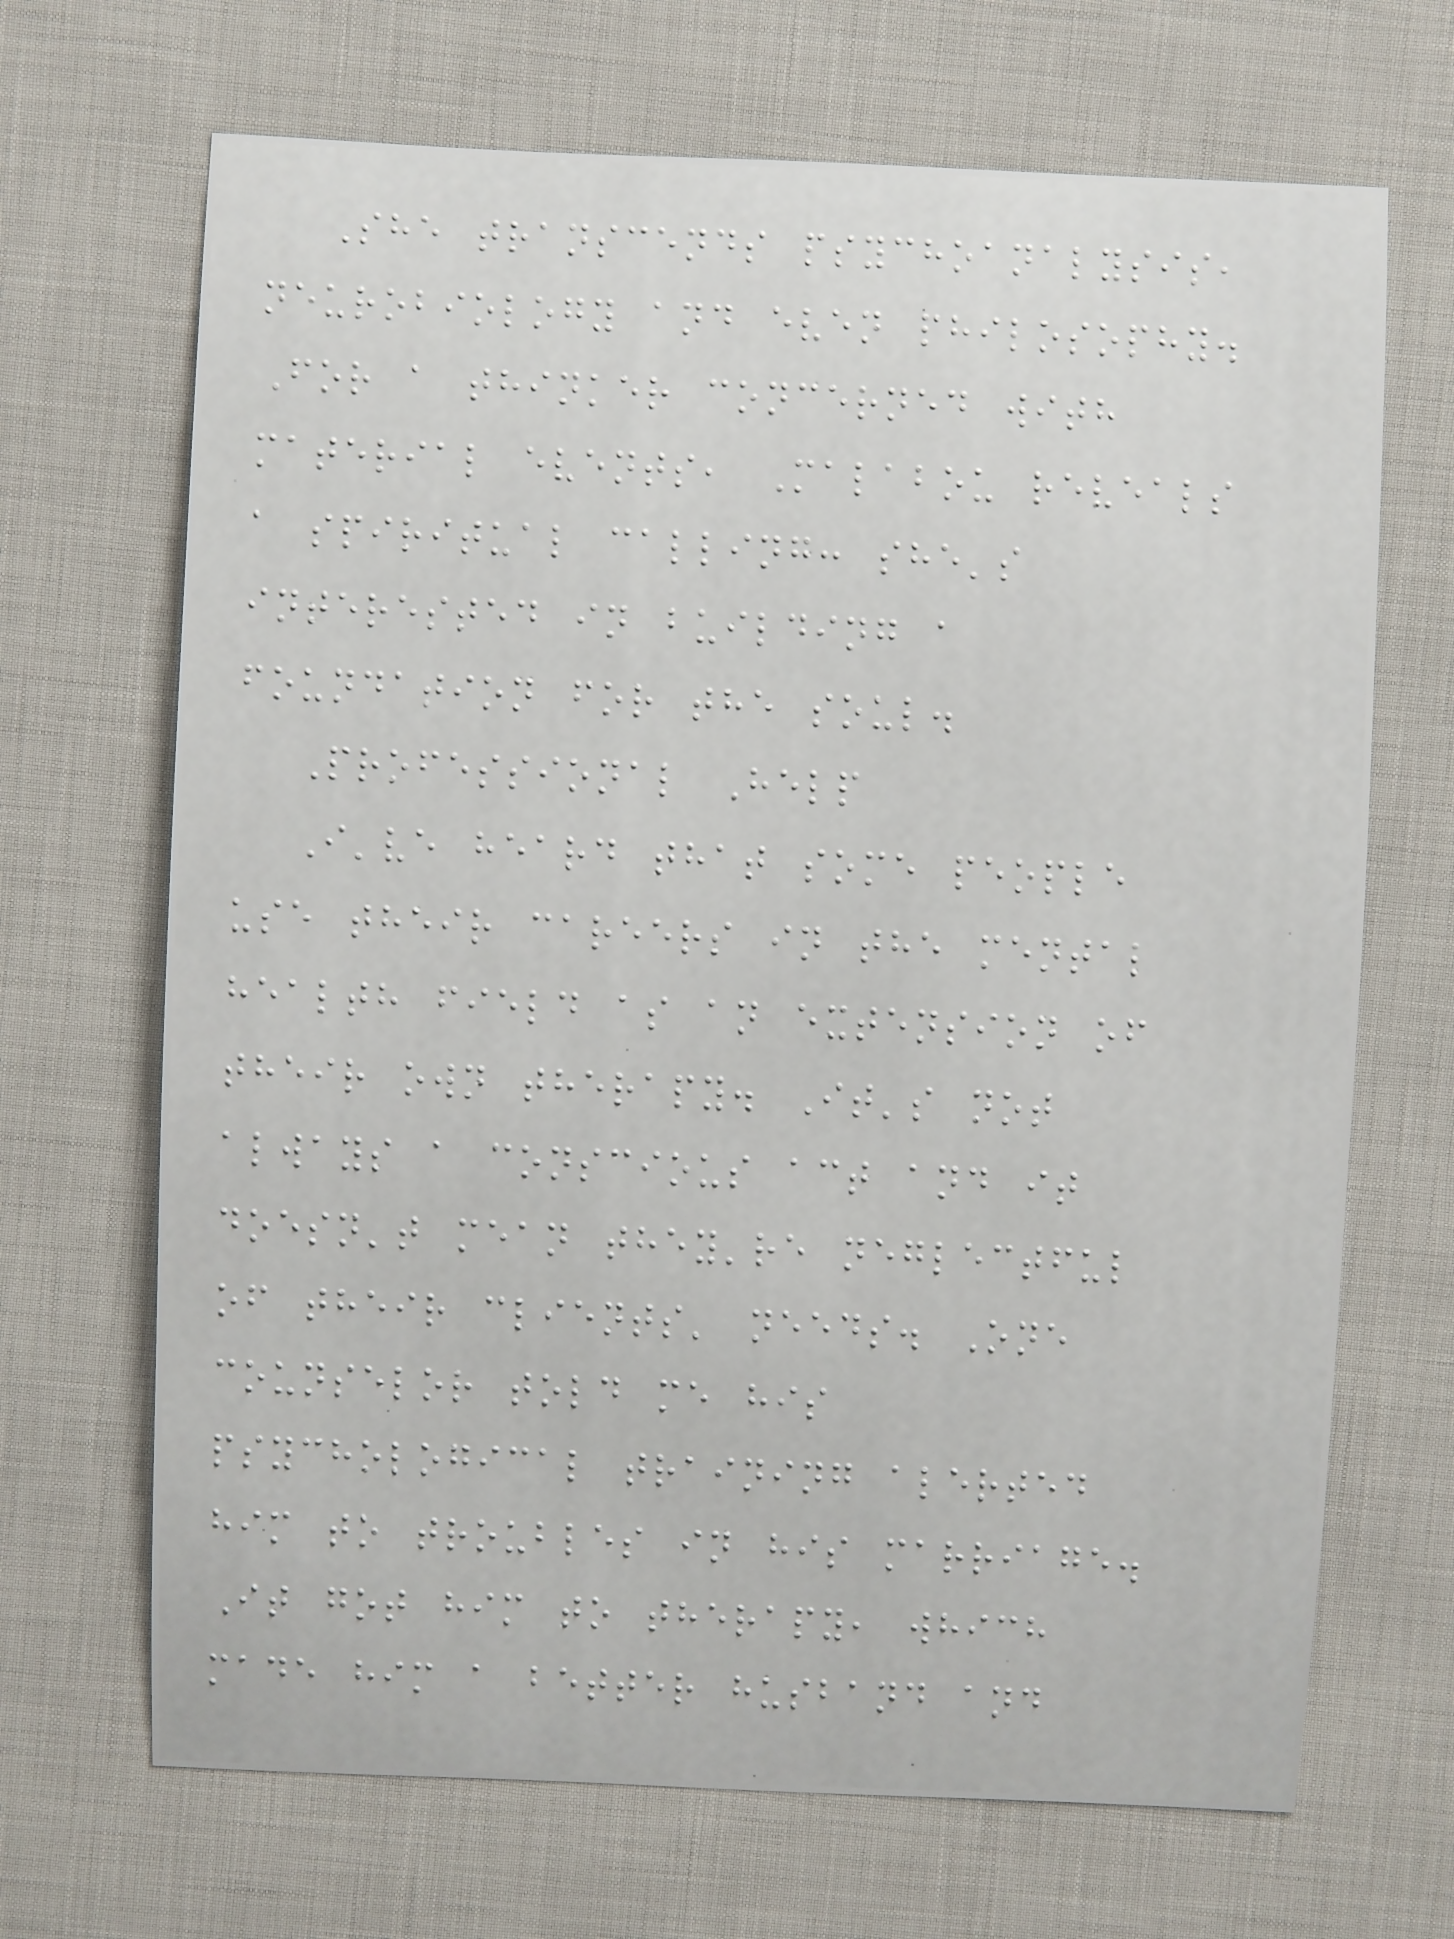She transcends psychoanalysis,
neurobiology and even philosophy.
For a thinker concerned with
material events, Malabou reveals
a spiritual calling: she's
interested in building a
foundation for the soul.
Professional Help
I've heard that some people
use their careers in the mental
health field as an extension of
their own therapy. It's not
always a conscious act and it
doesn't mean they're neglectful
of their clients' needs. One
counselor told me his
psychological training alerted
him to troubles in his marriage.
It got him to therapy, which
made him a better husband and
